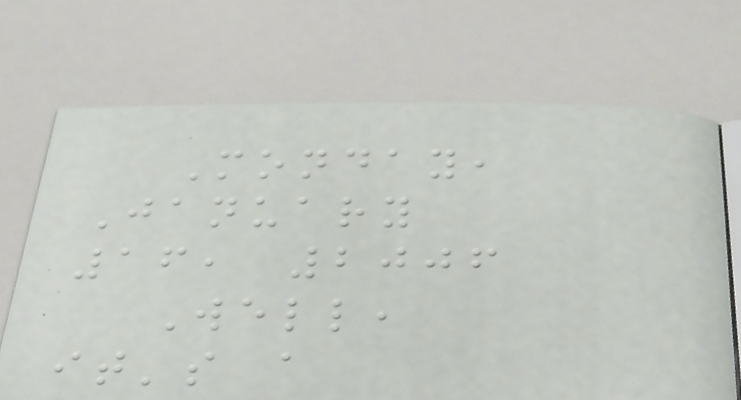Monday,
January
16, 2006
Well,
it's a
